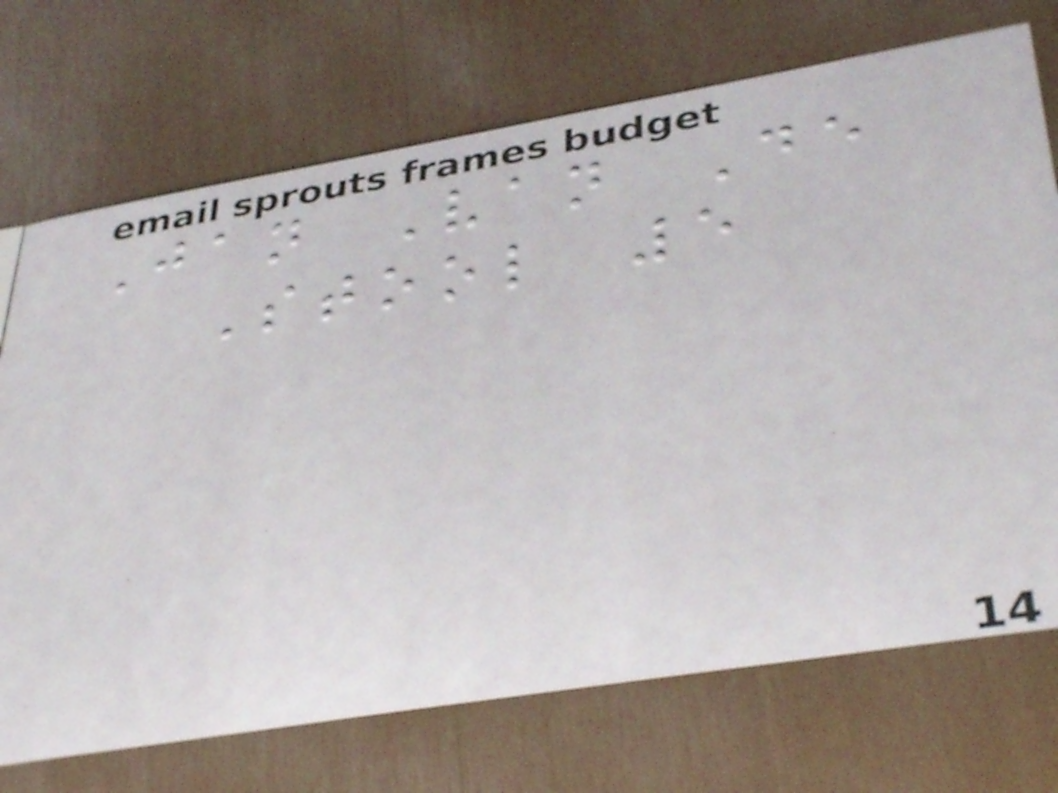Jan Van De
Stool 5
